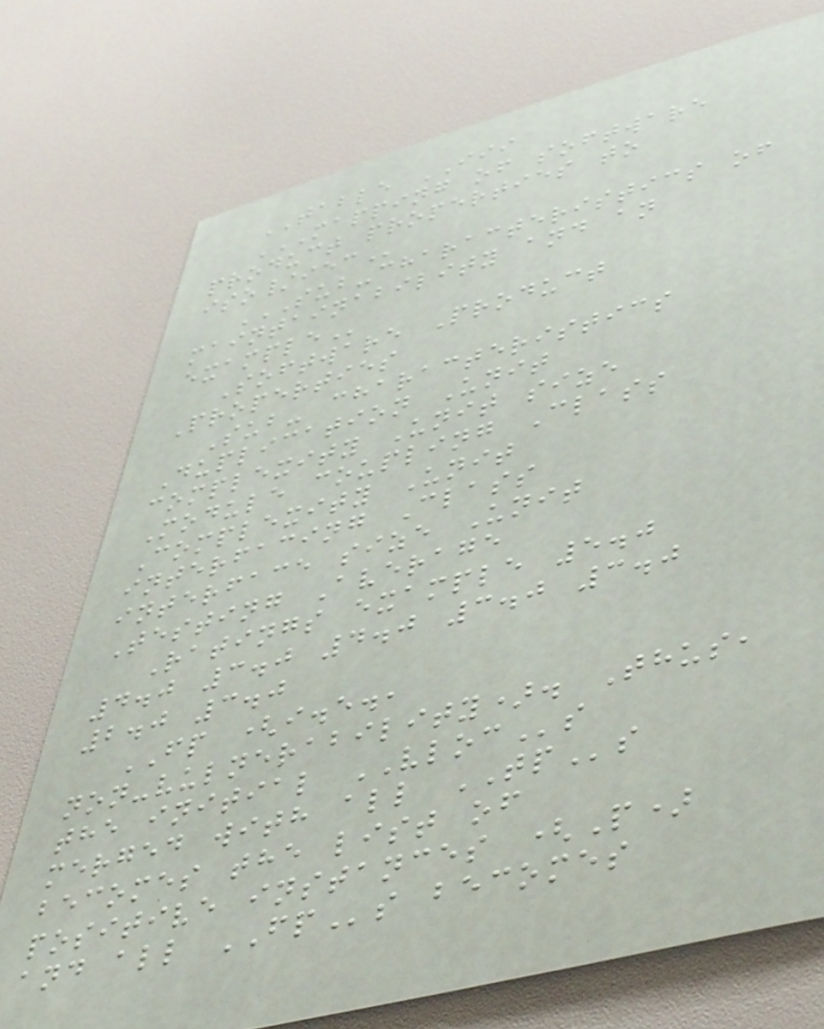TABLE III
MAPPING OF SOFTWARE
PRODUCT PROPERTIES TO
ISO/IEC
SUB-CHARACTERISTICS OF
MAINTAINABILITY AND AN
EXAMPLE
Software Product
Properties
Sub- characteristics
Duplication Unit
complexity Unit size
Module coupling Class
Complexity Unit
interfacing Class
interface size Unit
Testing Average
Ratings example 5.0
4.0 3.0 4.0 3.0 3.0
2.0 3.0
FP (i.e.,
non-vulnerability). Thus,
the initial VLOCs
merged with all TPs
becomes the list of
positive instances (P)
and all FPs becomes
